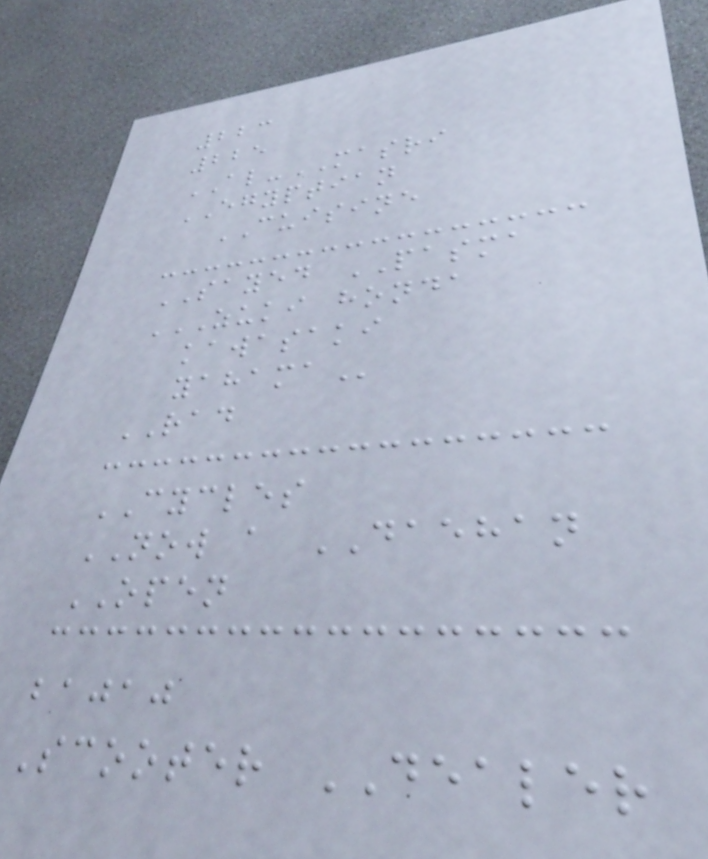223
225
AL-MASRI
EGYPTIAN
CUISINE
SAYED PASMA
ZUKI HONDA
KAWASAKI
YAHAMA
RAD
CYCLES
NOW a DAEHAN
OPEN
bajaj
Scooter DEALER
